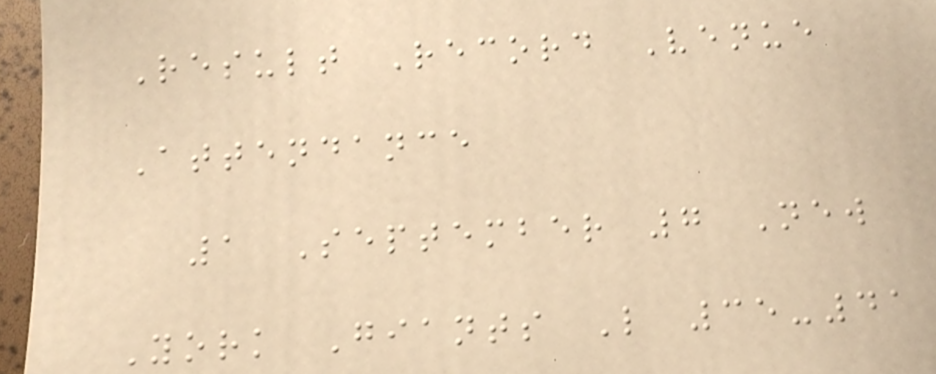Result Record Venue
Attendance
1 September 7 New
York Giants L 35-41
